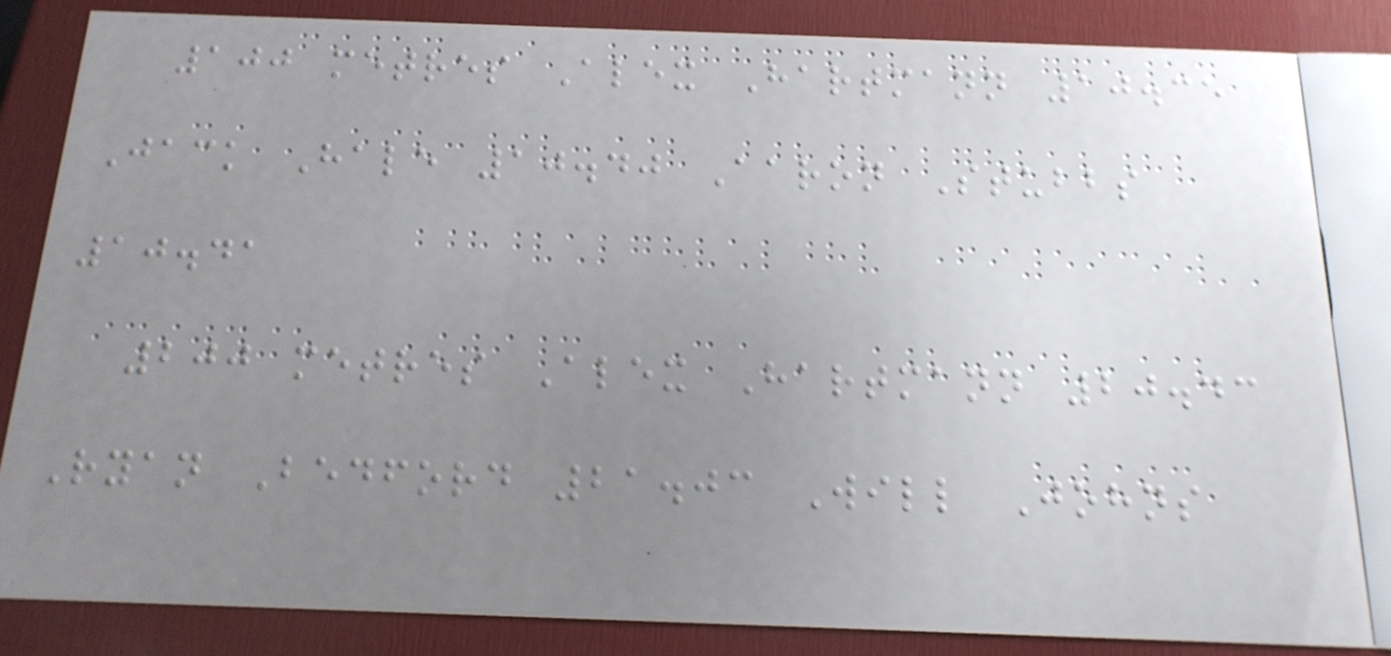100 metres Alex Hartmann 10.35
Jack Hale 10.40 Aaron Stubbs
10.41
200 metres Alex Hartmann 20.43
Ryan Bedford 21.03 Will Johns
